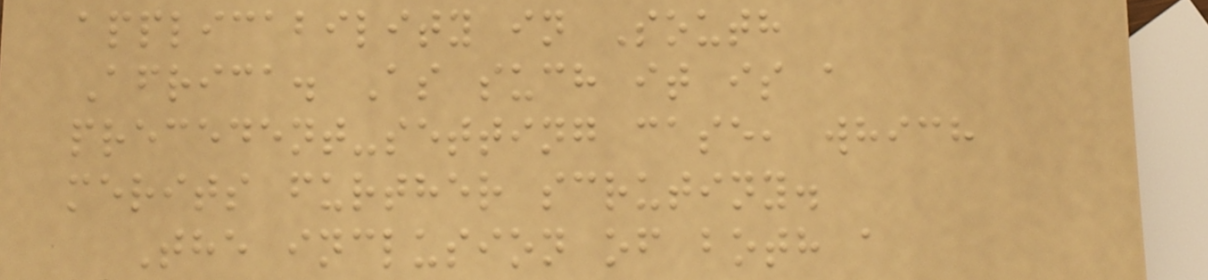applicability in South
Africa. As such it is a
precedent-setting case, which
merits further scrutiny.
The inclusion of both a
